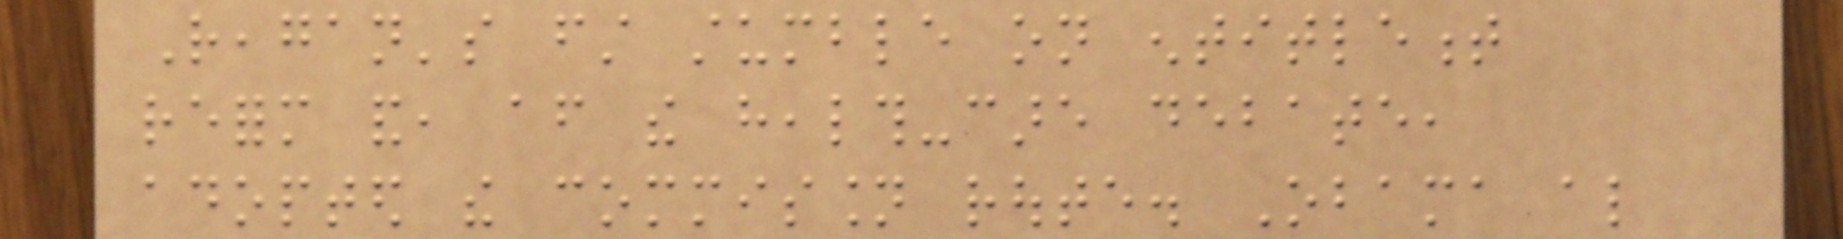Reagan's first stumble on entitlement
reform and, after the health-care debate,
adopted the commission route. Obama also
